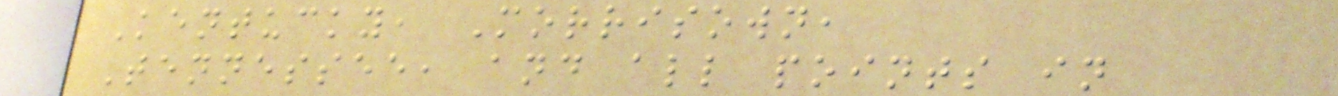Kentucky, Morrisown,
Tennessee, and all points in
